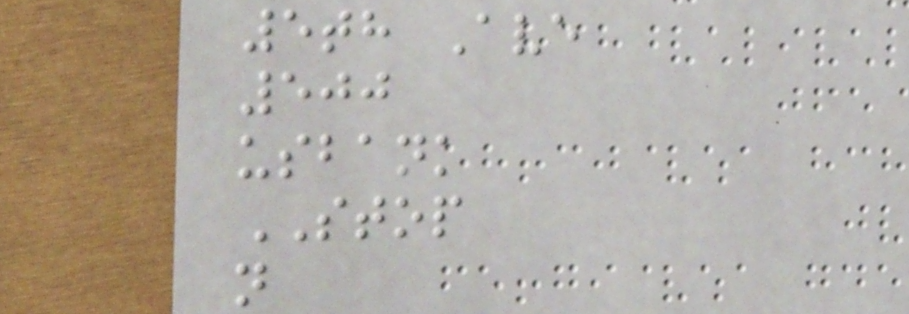5th Ave
500
usbank
STOP
n
